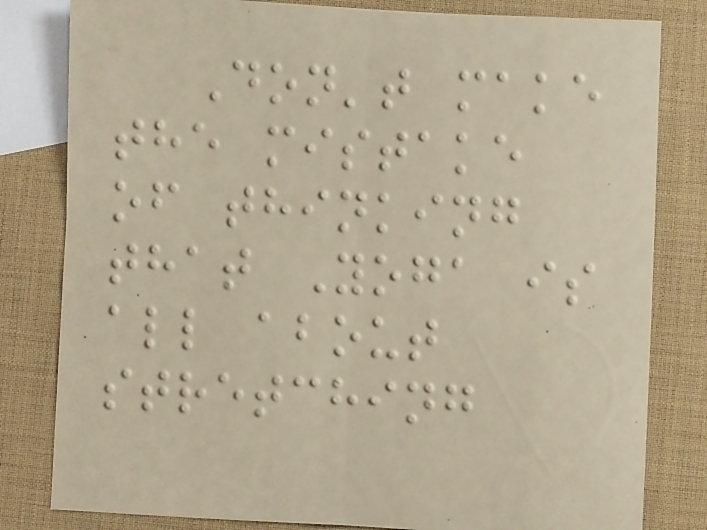Don't make
the mistake
of thinking
that Yoga is
all about
stretching
